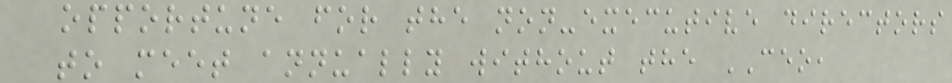opportune for the non-executive directors
to meet annually without the CEO,
